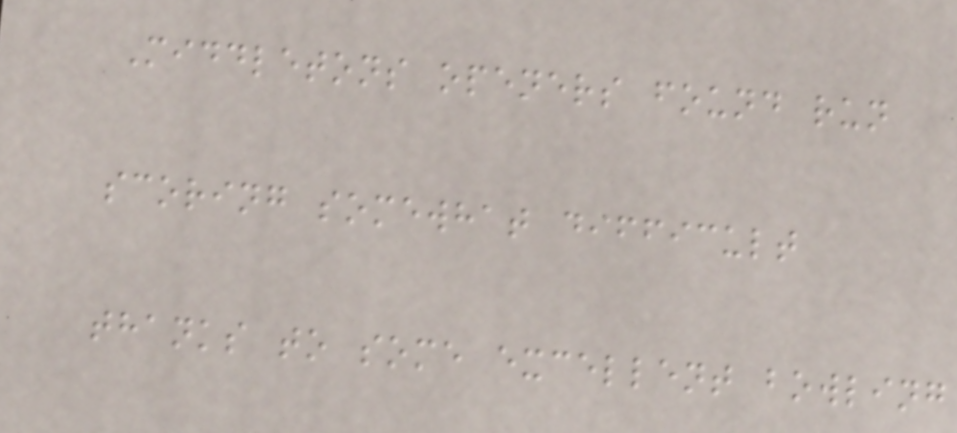Middletons openers found run
scoring somewhat difficult
thanks to some excellent bowling
